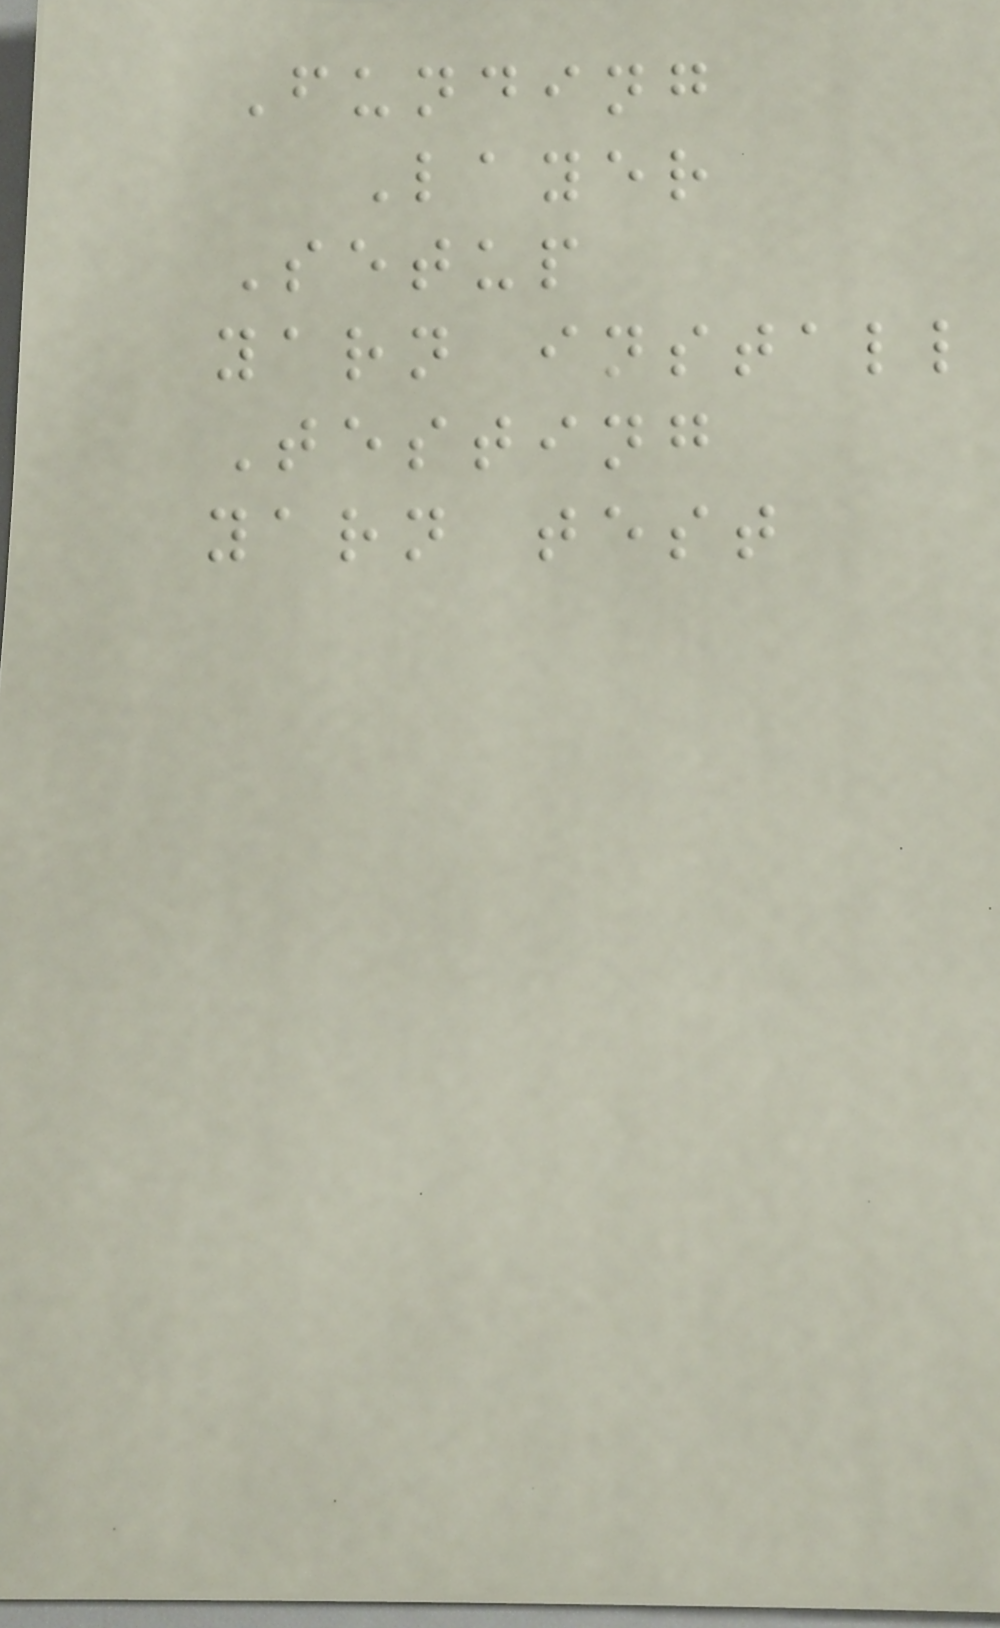Funding
Layer
Setup
yarn install
Testing
yarn test
